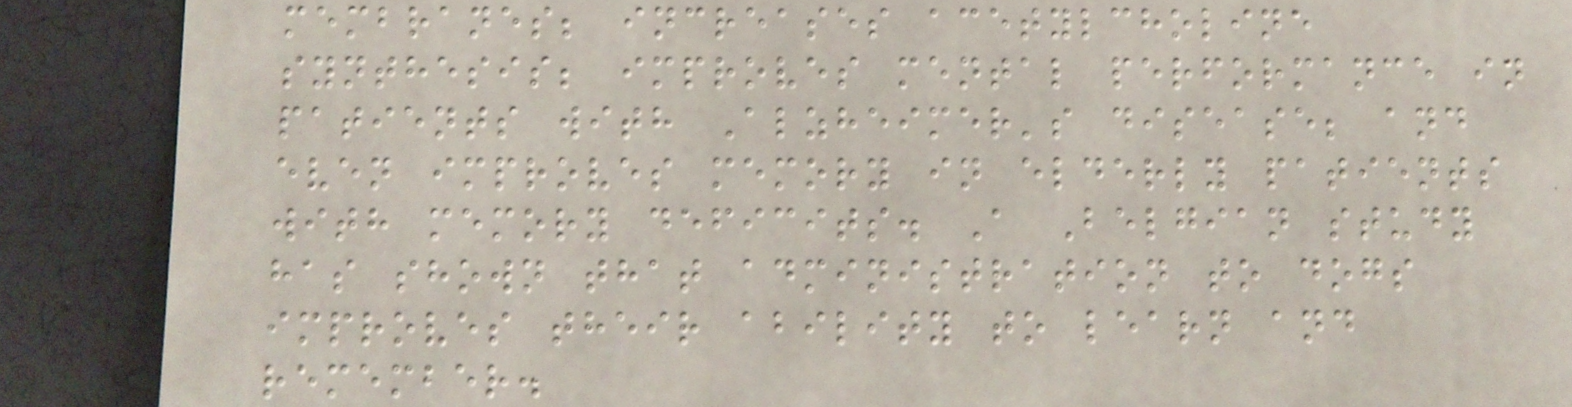membranes; increases acetylcholine
synthesis; improves mental performance in
patients with Alzheimer's disease; and
even improves memory in elderly patients
with memory deficits. A Belgian study
has shown that administration to dogs
improves their ability to learn and
remember.
